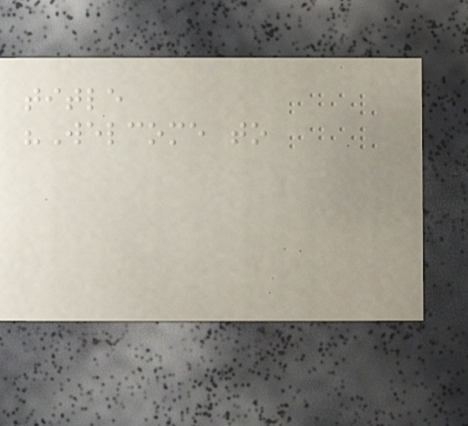title
"Welcome to
